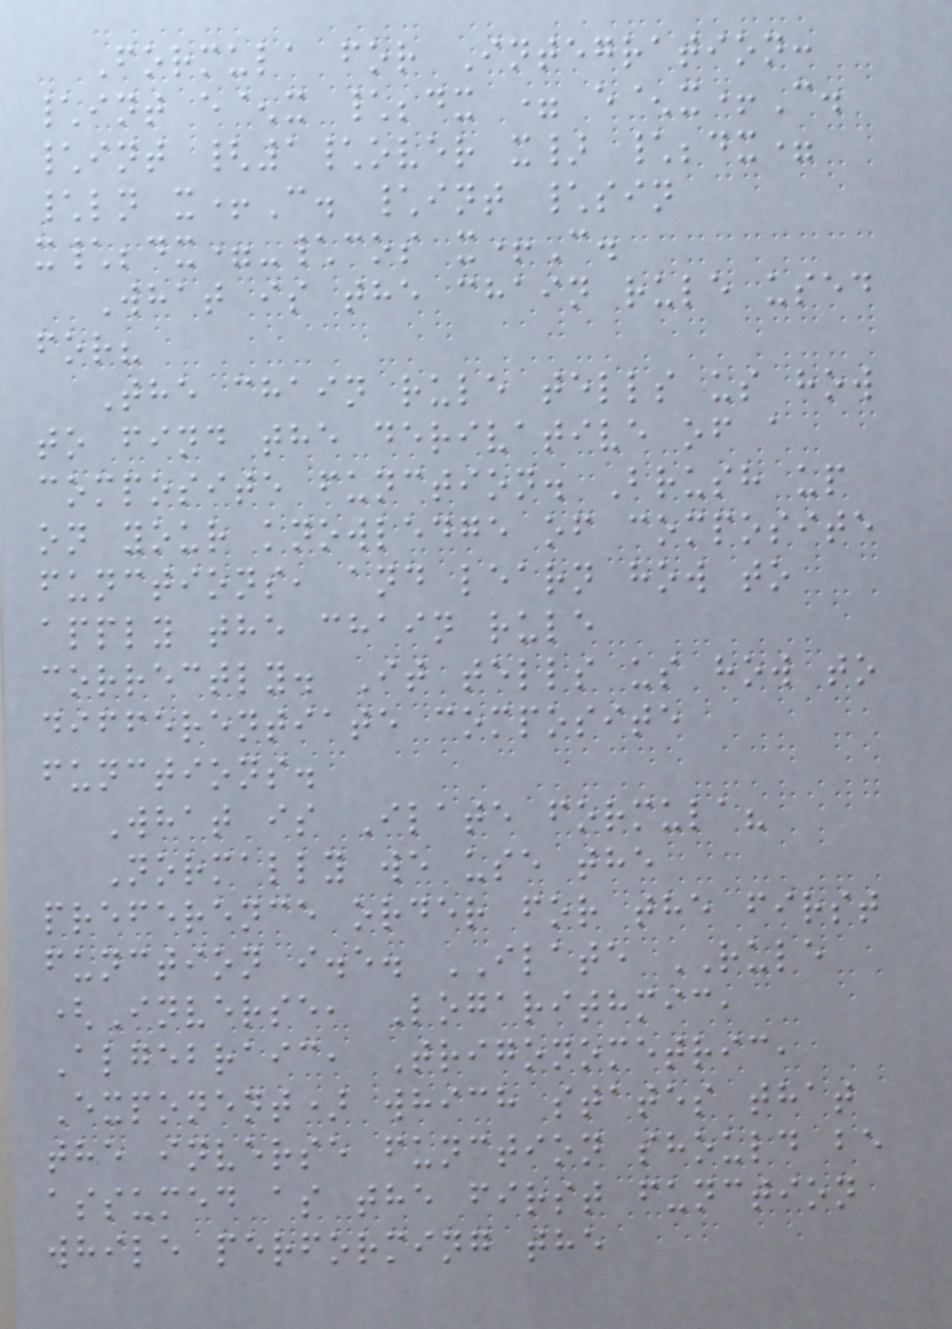Formula for Integration:
\int e^x \;dx = e^x+C.
\int {1\over x} \;dx=
\ln x+C. \int \sin
x\;dx=-\cos x+C.
What is the chain rule used
for?
The chain rule tells us how
to find the derivative of a
composite function. Brush up
on your knowledge of composite
functions, and learn how to
apply the chain rule
correctly. It tells us how to
differentiate composite
functions.
What is Ilate formula?
Normally we use the
preference order for the first
function i.e. ILATE RULE
(Inverse, Logarithmic,
Algebraic, Trigonometric,
Exponent) which states that
the inverse function should be
assumed as the first function
while performing the
